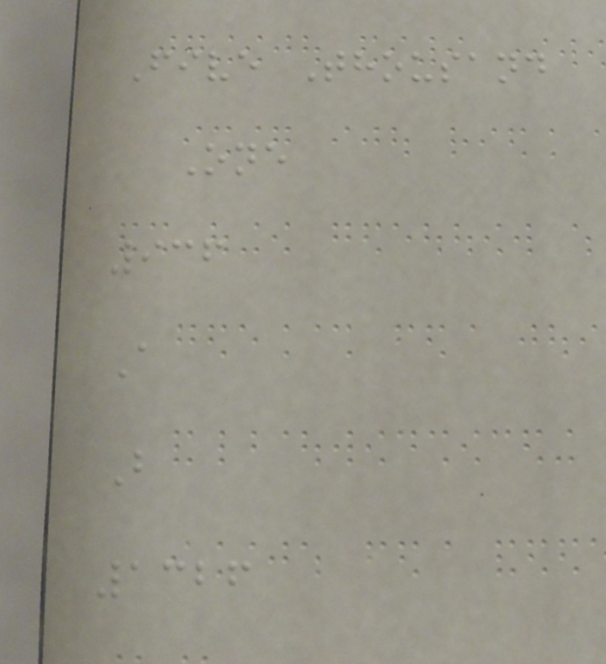Five Thousand
One
936
A
B
1326
